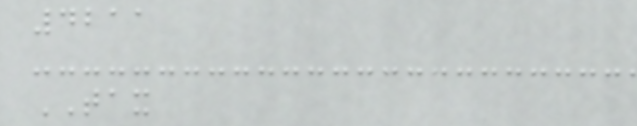4211
TAX
